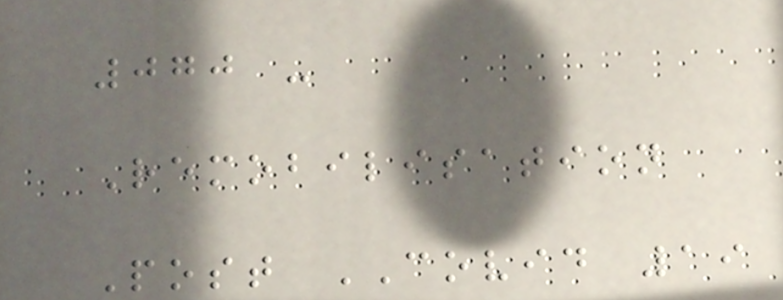070 -
Remobilisation
Post COVID 19
